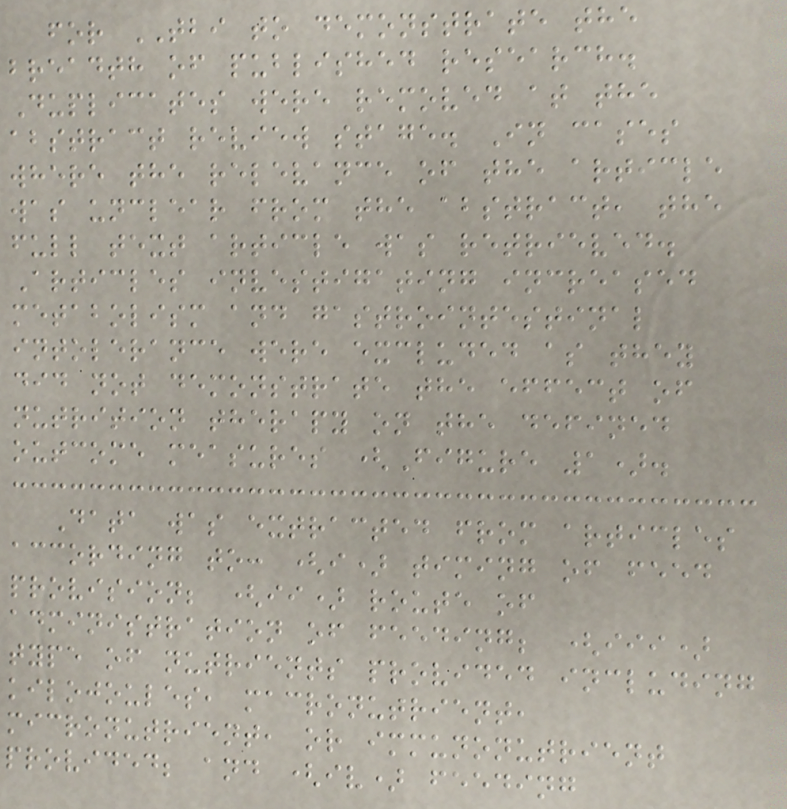for TBI to demonstrate the
breadth of published research.
Duplicates were removed at the
abstract review stage. In cases
where the relevance of the article
was unclear from the abstract, the
full text article was retrieved.
Articles investigating increased
metabolism and gastrointestinal
intolerance were excluded as they
did not demonstrate the effect of
nutrition therapy on the defined
outcome measures (Figure 1).
Data was extracted from articles
according to: (i) timing of feed
provision; (ii) route of
administration of feeding; (iii)
type of nutrients provided including
kilojoules, macronutrient,
micronutrient, or immunonutrient
provided; and (iv) feeding
